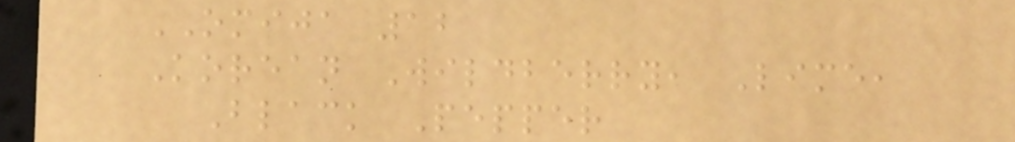OMIJA 12
Korean Wildberry, Lime,
Black Pepper
